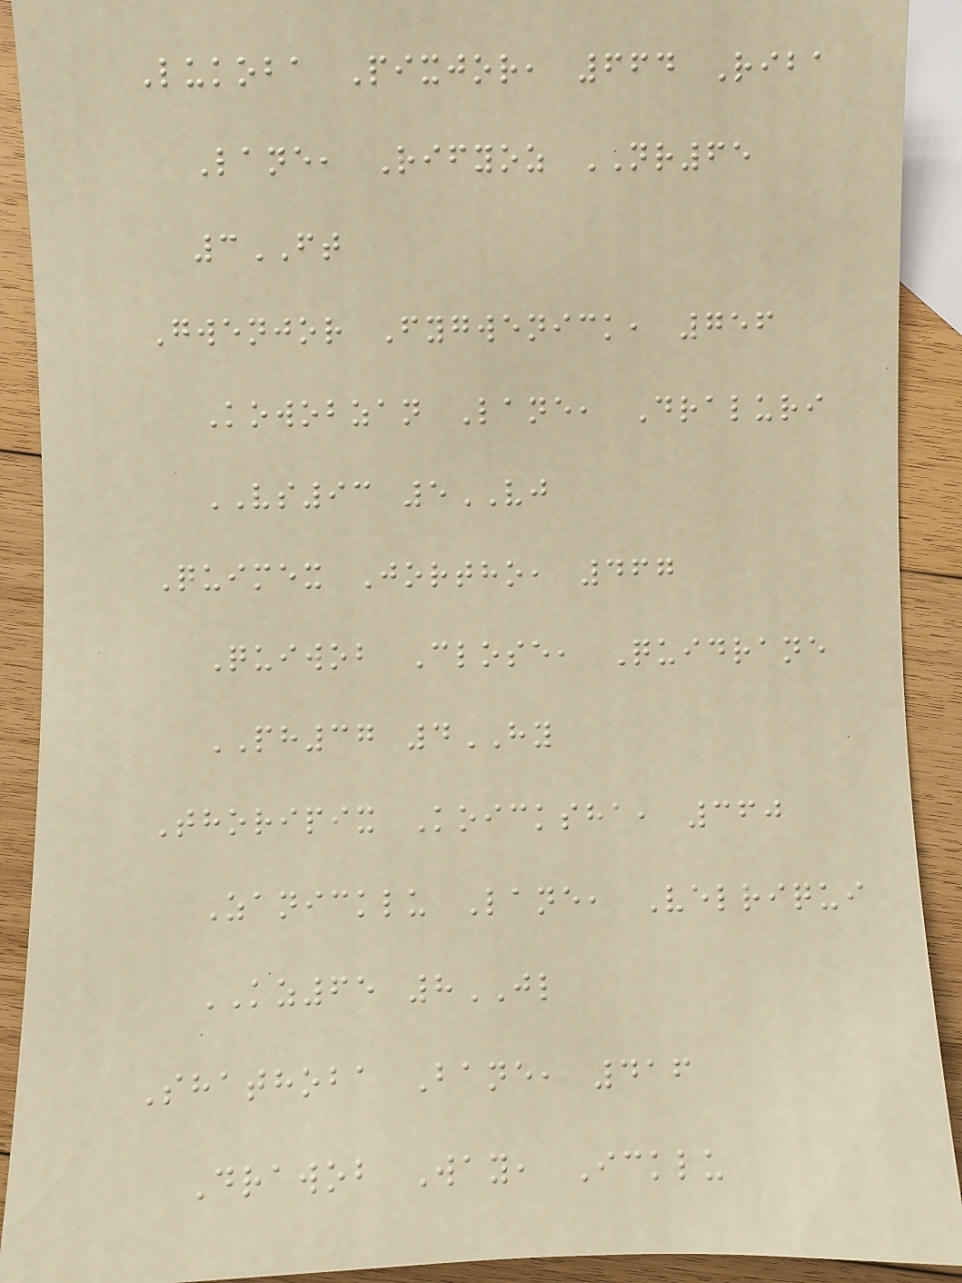Lukoba Pixjor, 664 Riba
Lane, Rifyoz NR65
3FT
Gwenjor Fygwenick, 756
Kowobzan Lane, Draluri
VS93 5VJ
Quimex Jortho, 467
Quiwob Close, Quidrane
PH37 4HY
Thoripix Koicksha, 360
Zanicklu Lane, Velriqui
KZ65 8JL
Shathoba Bane, 416
Drawob Way, Icklu
